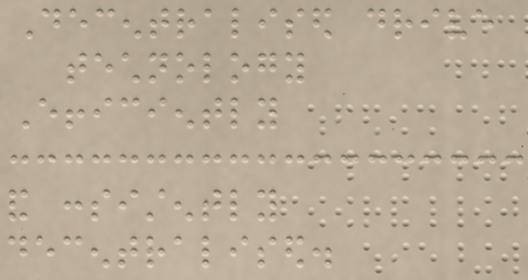Decentralised drive
technology
Efficiently
and consistently
decentralised.
